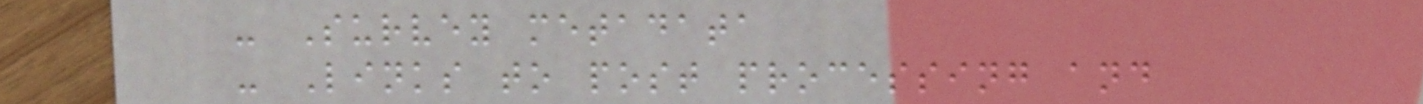- Survey metadata
- Links to post processing and
